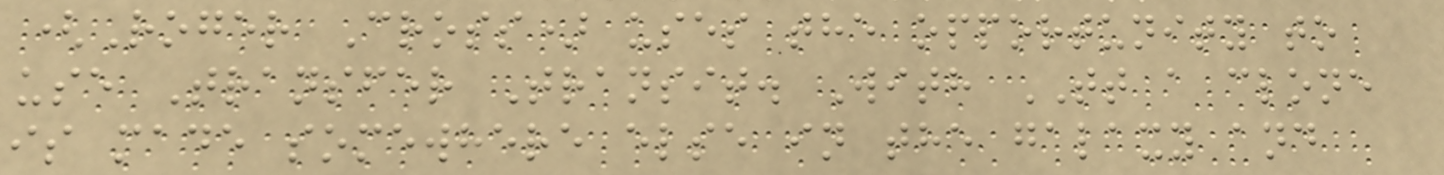(Roger Cross) uses the opportunity to
use Transfer Transit. With TT a clone
is made somewhere else in the galaxy and
